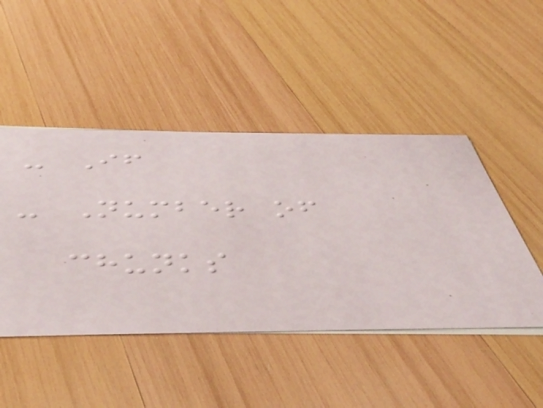- If
- Number of
chunks
